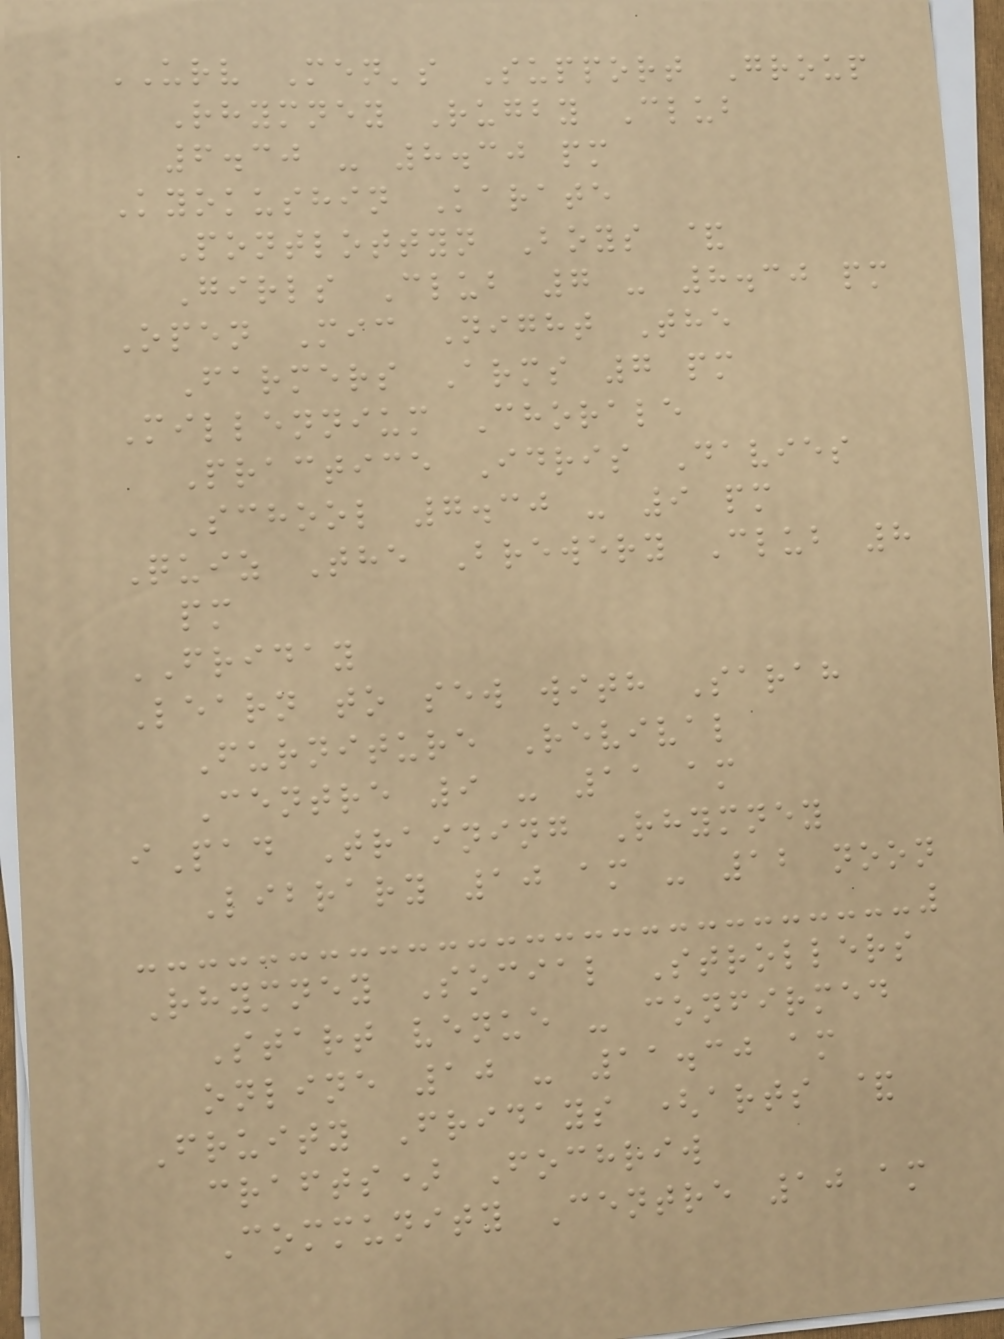URV Men's Support Group
Rhymney Rugby Club
6.30 - 8.30 pm
Kyokushin Karate
Pontlottyn Boys &
Girls Club 7 - 8.30 pm
Open Mic Night The
Farmers Arms 7 pm
Millennium Chorale
Practice Idris Davies
School 7.30 - 9 pm
Quiz The Brewery Club 8
pm
FRIDAY
Learn to sew with Sarah
Furniture Revival
Centre 9 - 11 am
iPad Training Rhymney
Library 10 am - 12 noon
Rhymney Social Strollers
Start venue - confirmed
online 10 - 11.30 am
Fruity Fridays (arts &
crafts) Fochriw
Community Centre 10 am
